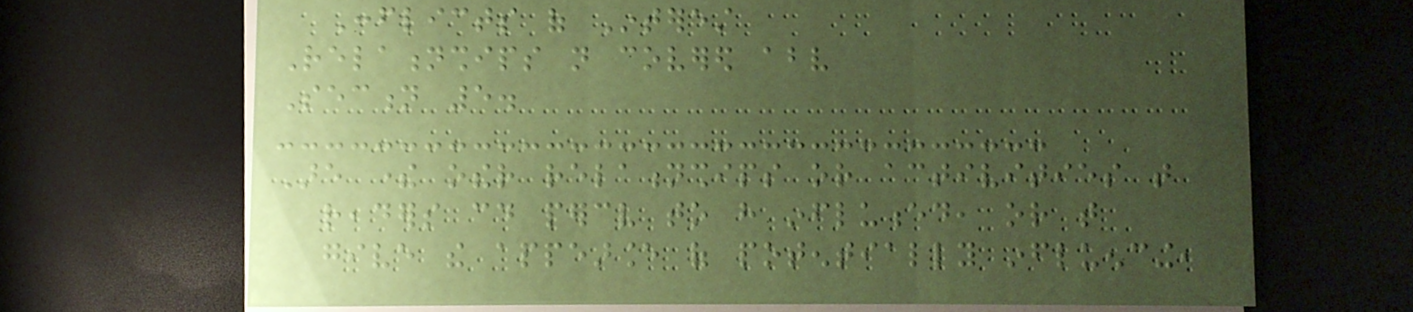Conflicts of Interest
Relationships not covered above
Section 5.
Are there other relationships or activities that
readers could perceive to have influenced, or that
give the appearance of potentially influencing,
